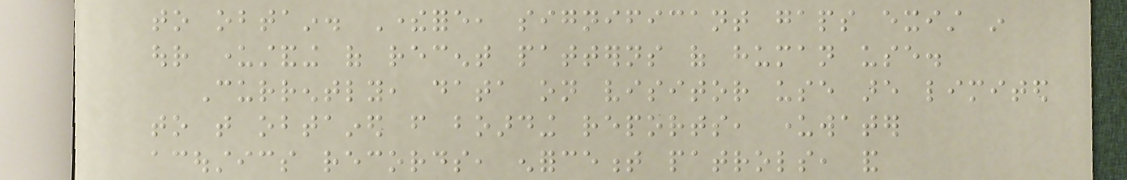to obtain. Therefore, significant gaps exist in
our understanding of recent patterns of human use.
Currently, data on visitor use are limited
to that obtained from boarding reports, underwater
acoustics records, enforcement patrols, and
